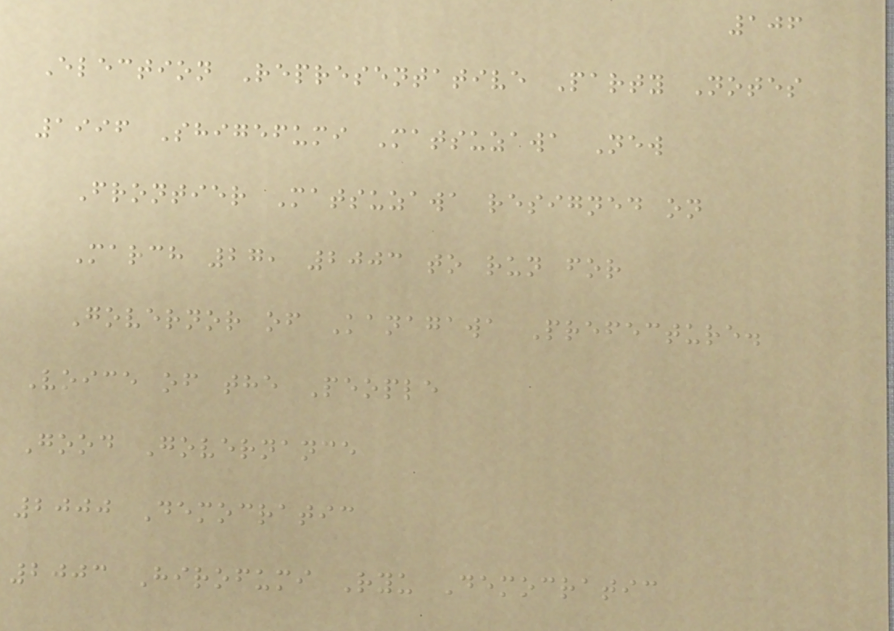106
Election Representative Party Notes
1996 Shigefumi Matsuzawa New
Frontier Matsuzawa resigned on
March 27, 2003 to run for
Governor of Kanagawa Prefecture.
Voice of the People
Good Governance
2000 Democratic
2003 Hirofumi Ryu Democratic
